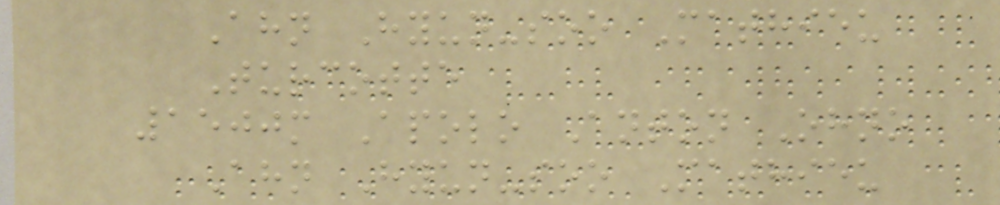Ahn Hyun-soo Mathieu
Turcotte
1500m Apolo Anton Ohno
Ahn Hyun-soo Mathieu
